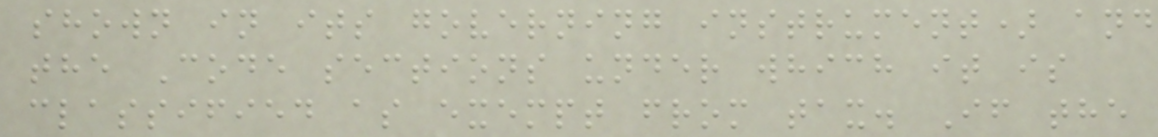shown in its governing instrument) and
the Code sections under which it is
classified as exempt from tax. If the
